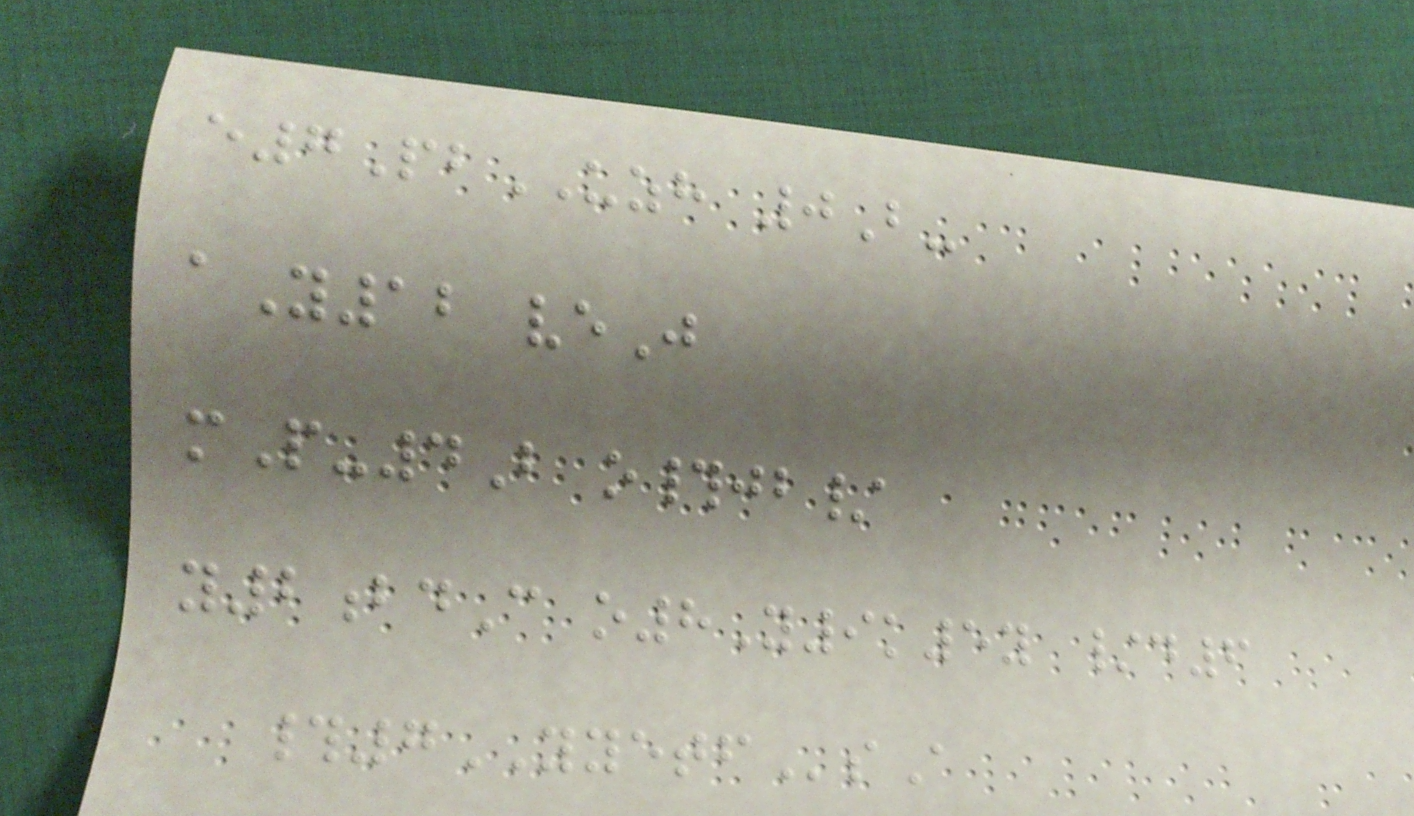e7PbUZH 0B-
aY12 veJ
mP-4B o#jb/
y2bdC o8Y9k5y /d6
#7YYETFsA
